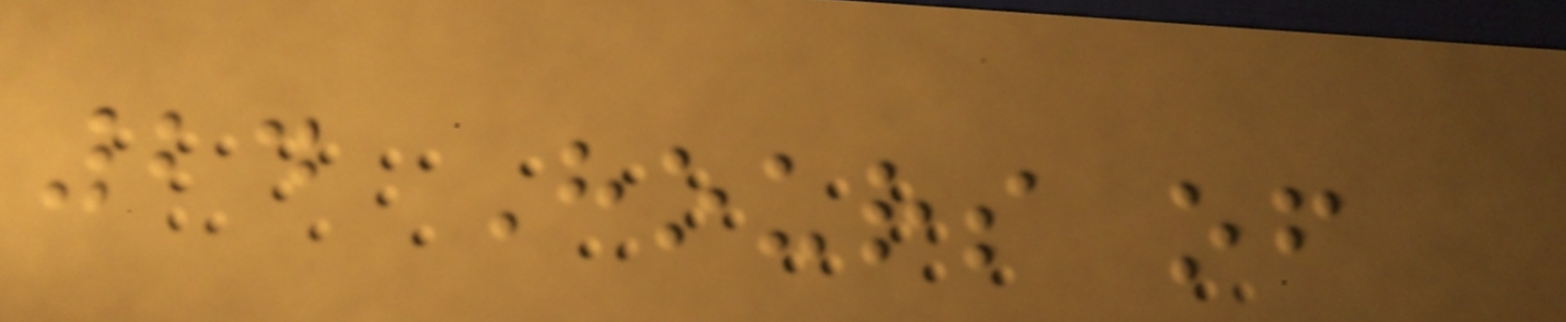24 Hours of
